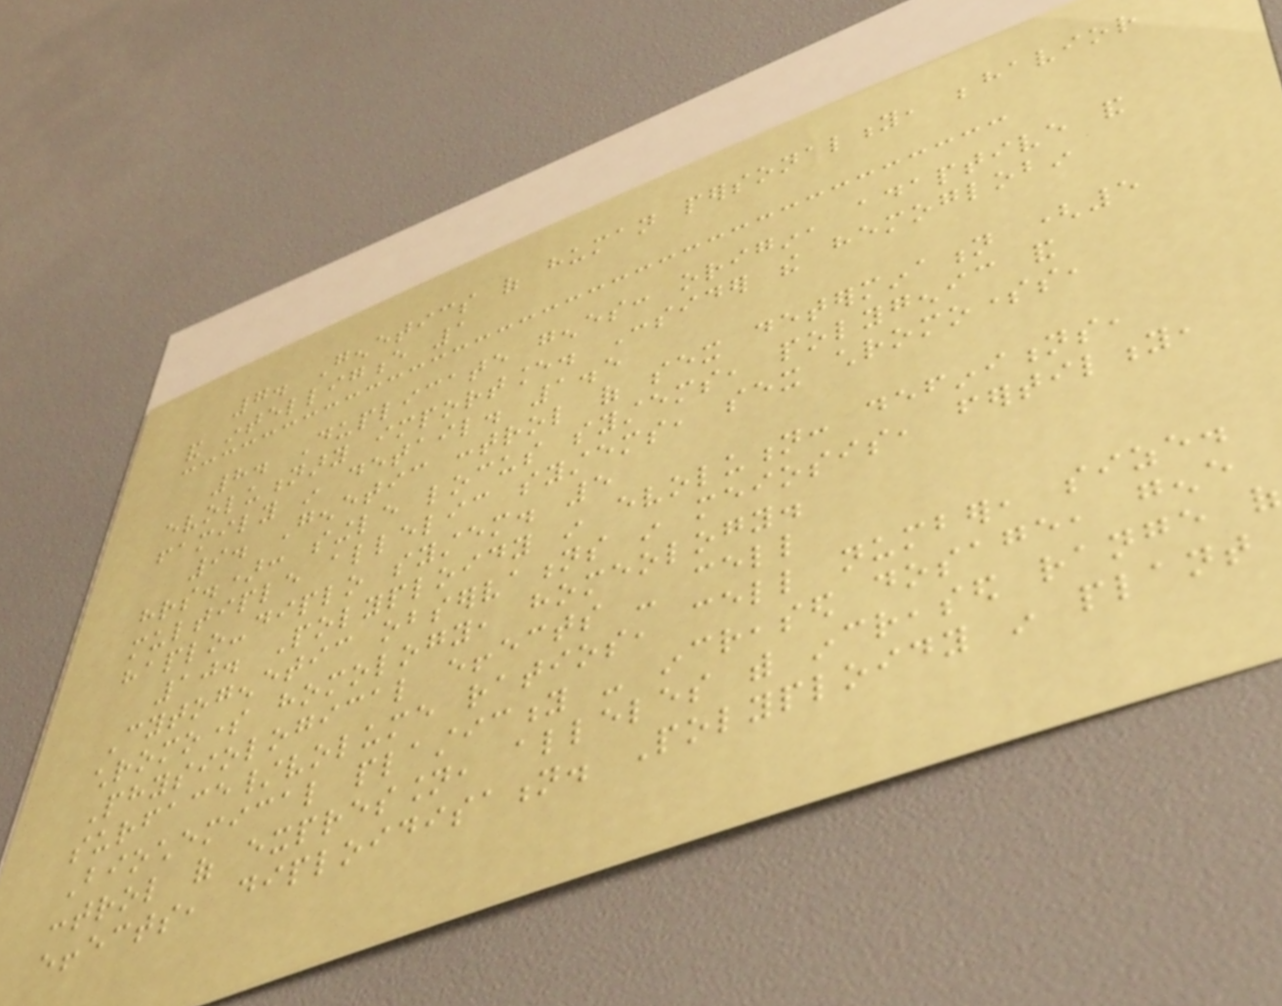7. Genetics of human personality, behavior
and intelligence 1
8. Duplicate genes: origin, adaptive and
evolutionary importance. Consider the hemoglobin
family in detail. 1.5
9. Genetic control of sex determination (5
hrs.): single locus systems, polygenic and
multiple allelic systems, sex chromosomes,
haplo-diplo system. 5
10. Polyploidy in evolution: definitions,
Cytogenetic observations in meiosis, fertility,
chromosome homology, homeology.
Physiological effects - cell
surface/volume ratios, cell number, size.
Biochemical plasticity - increased dosage, gene
control of expression, alleles with increased range of
effects, diploidisation. Polyploidy in plant
